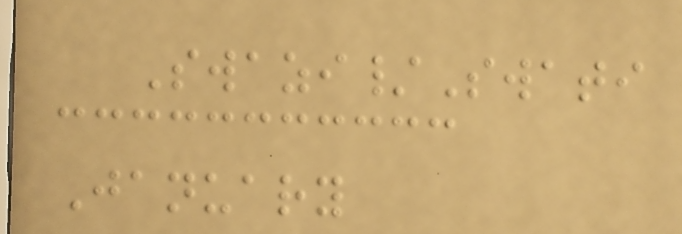Swazi/Swati
January
